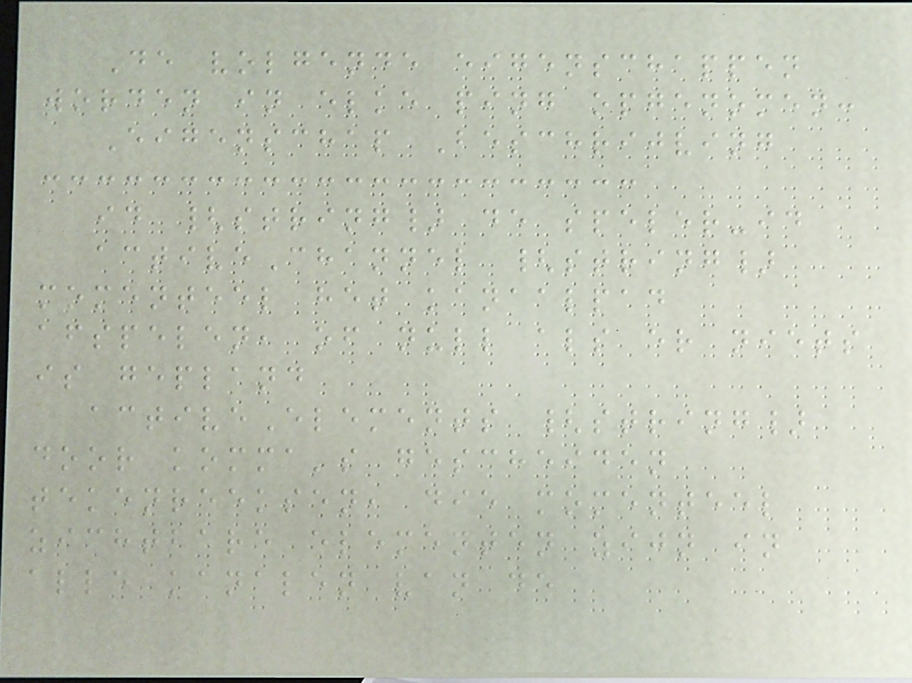De volgende eigenschappen
worden in elke ping opgenomen:
Eigenschap Beschrijving
id {string} de speler-id
activeChannel {string}
momenteel het kanaalpad
afspelen, of null als er niets
is gepland
activeElements {string}
door komma's gescheiden
tekenreeksen, die momenteel
zichtbare elementen zijn in
alle kanalen van de
